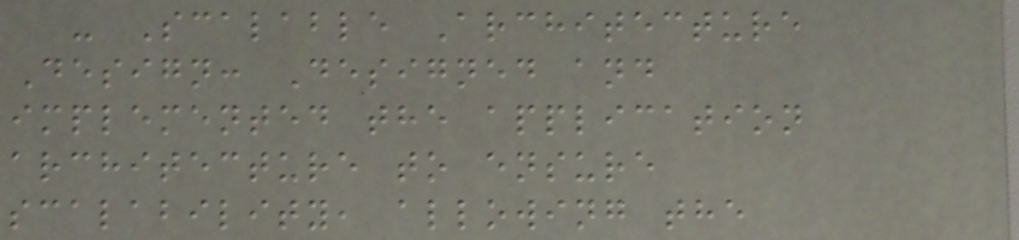- Scalable Architecture
Design: Designed and
implemented the application
architecture to ensure
scalability, allowing the
